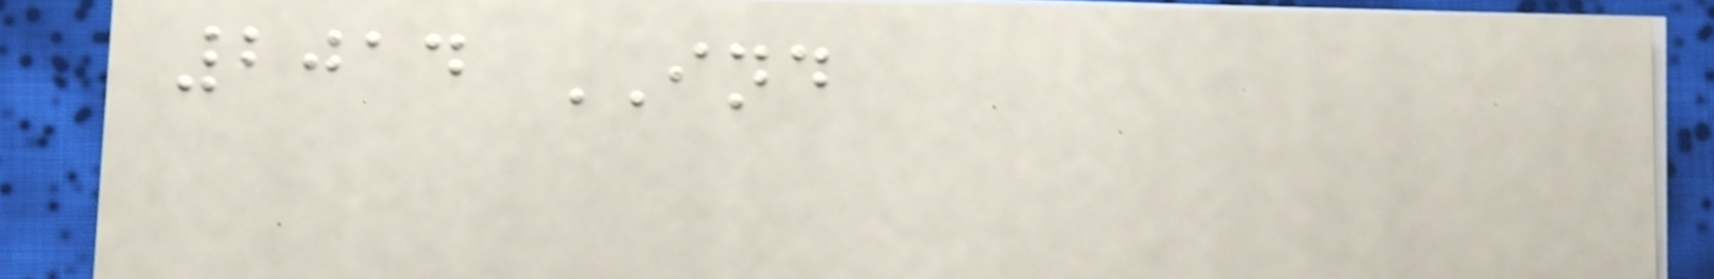2014 IND
